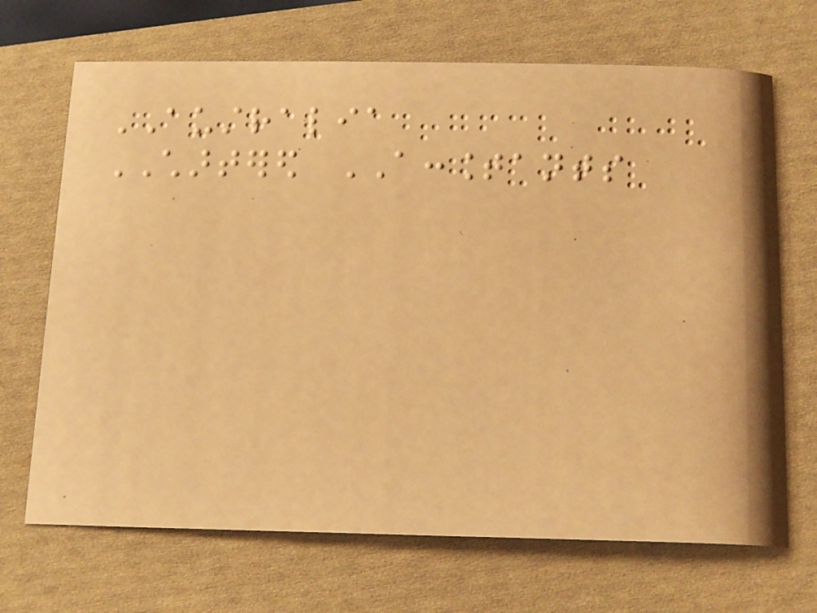AUSTRALIA
CHARTERED ACCOUNTANTS
